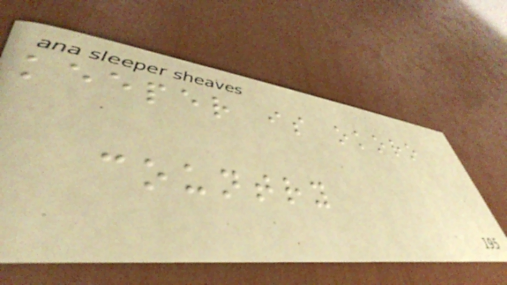keeper is okoro
country
